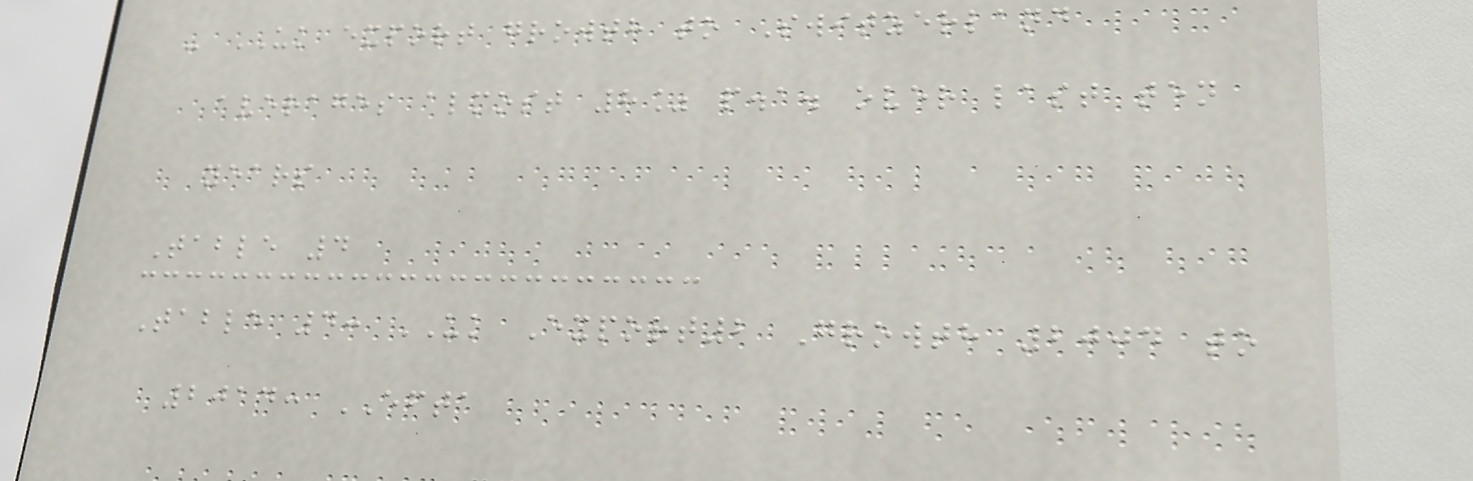- UK export growth to Switzerland
averages almost 8% p.a. over last ten
years
Table 4
Table 4: UK Export2 Growth 2004 to
2014: EFTA
